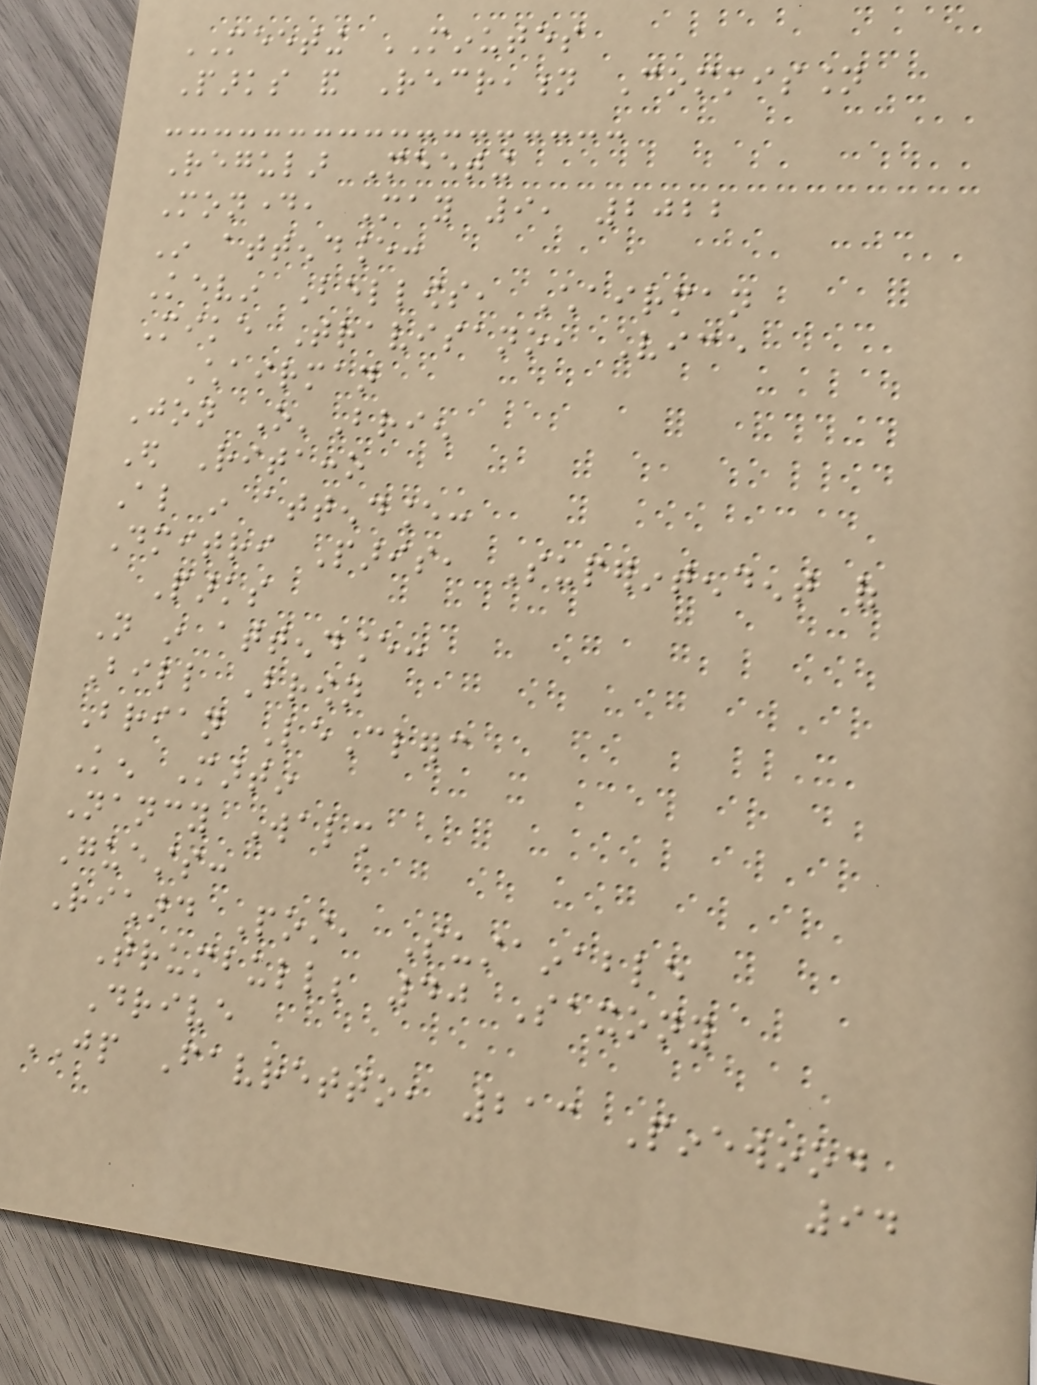MEETING MINUTES
Parks and Recreation Commission
Regular Meeting
Monday, May 9, 2022
In attendance:
Kevin Bellows, Chairman
Mike Travisano, Vice
Chairman
Jon O'Brien
Ed Ritacco
Also in attendance:
Dmitri Paris, Superintendent of
Parks
Not in attendance:
Bill Brown
Brian LeClerc
Ken Martin
Nancy Walsh
Guests:
Richard Post, Sustainable
Trumbull; 40 Saxony
Drive
JP Favretto, 213 Pinewood
94
